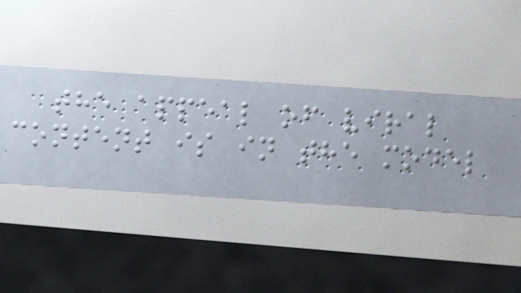the appeal of viral
content is in the model
